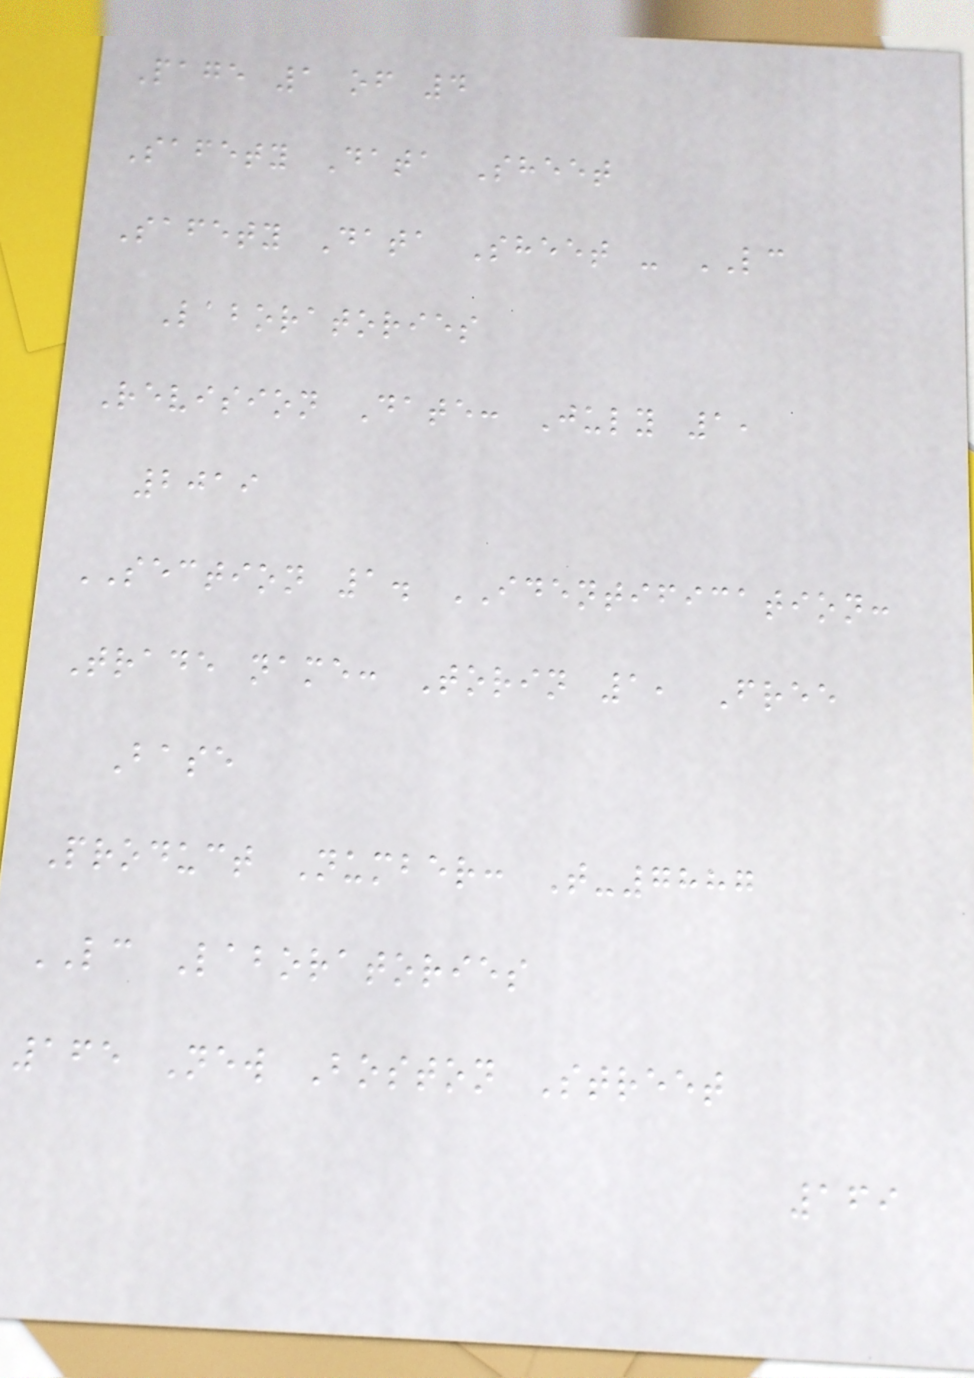Page 1 of 4
Safety Data Sheet
Safety Data Sheet - LC
Laboratories
Revision Date: July 1,
2019
SECTION 1. IDENTIFICATION:
Trade name: Torin 1, Free
Base
Product Number: T-7887
LC Laboratories
165 New Boston Street
169
